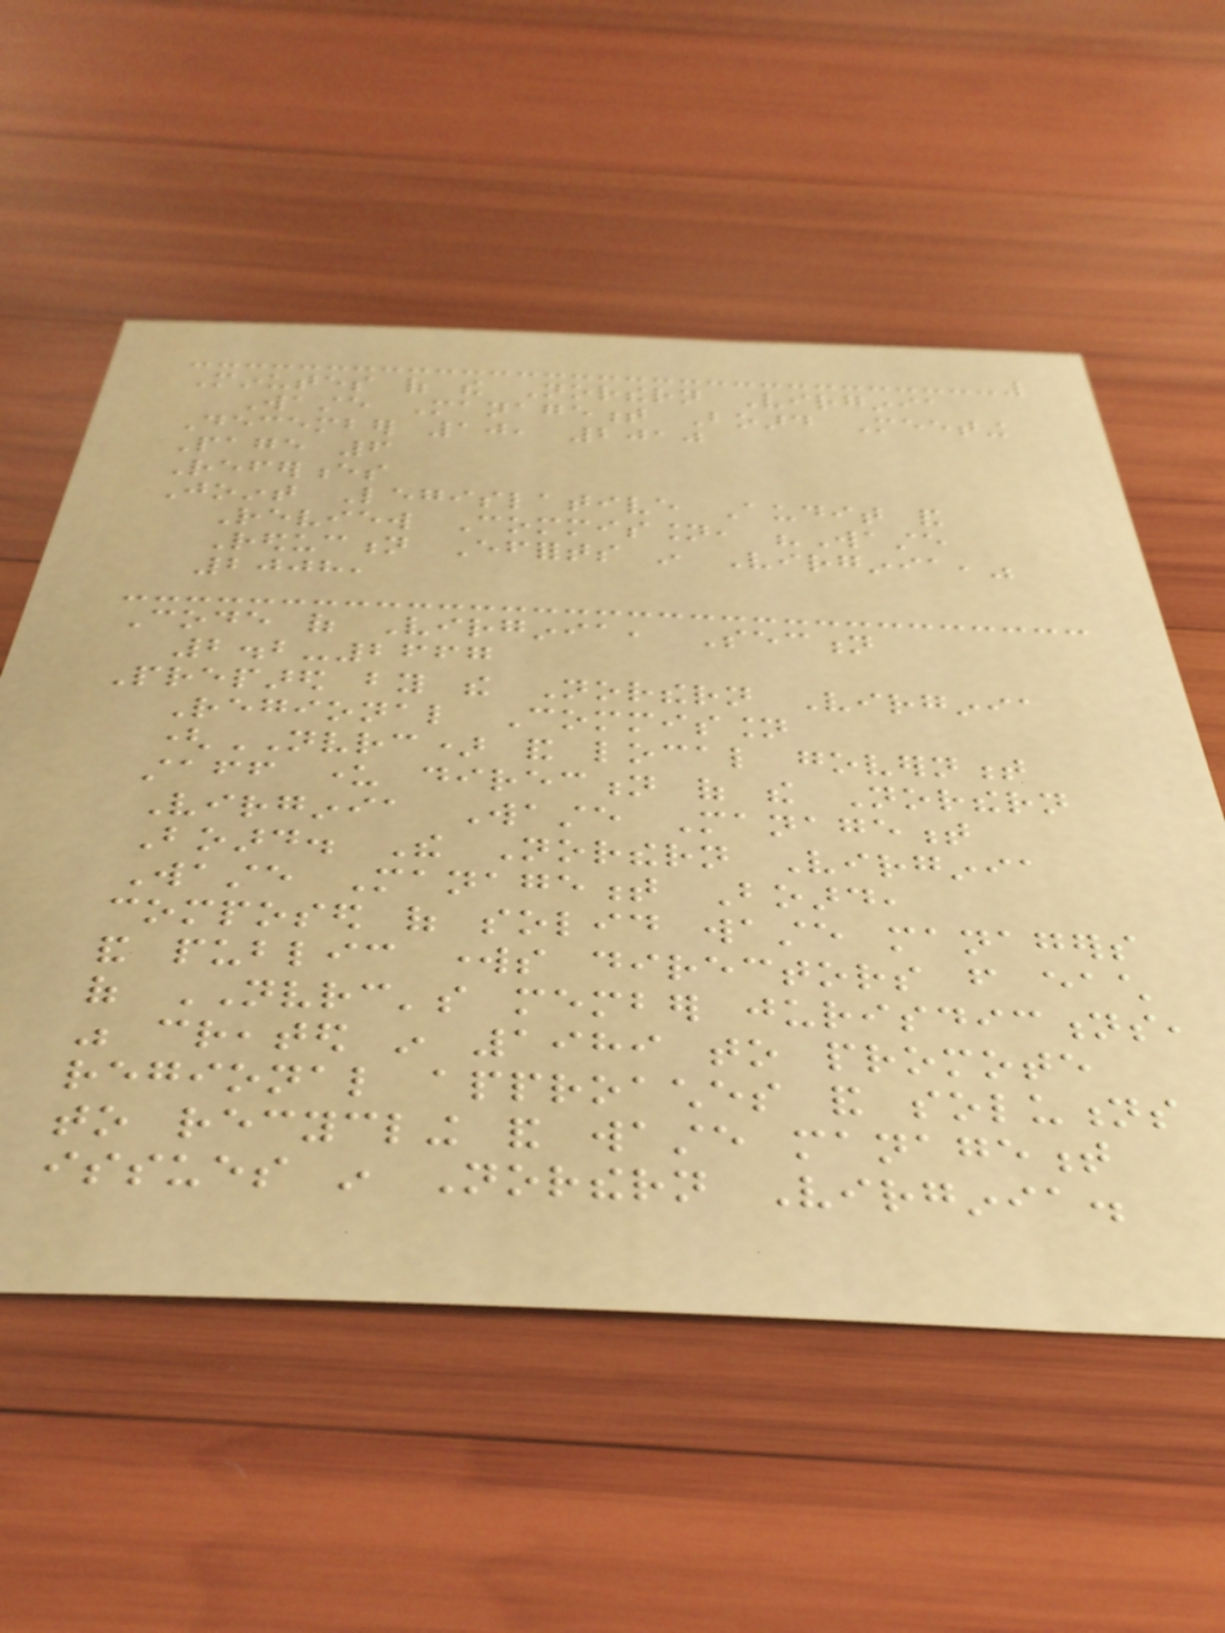Minutes of the Northern Virginia
Waste Management Board Meeting
December 10, 2010
Page 6
References
Joint Legislative Audit and
Review Commission, "Waste
Reduction Efforts in Virginia,"
2008,
Code of Virginia, Section
2.2-2667
Prepared by the Northern Virginia
Regional Commission
(NVRC) and local government
staff under direction of the Northern
Virginia Waste Management
Board. The Northern Virginia
Waste Management Board,
composed of solid waste managers
and public works directors from each
of NVRC's member jurisdictions,
was created in 1989 to promote
regional approaches and solutions
to recycling and waste management
issues in Northern Virginia.
